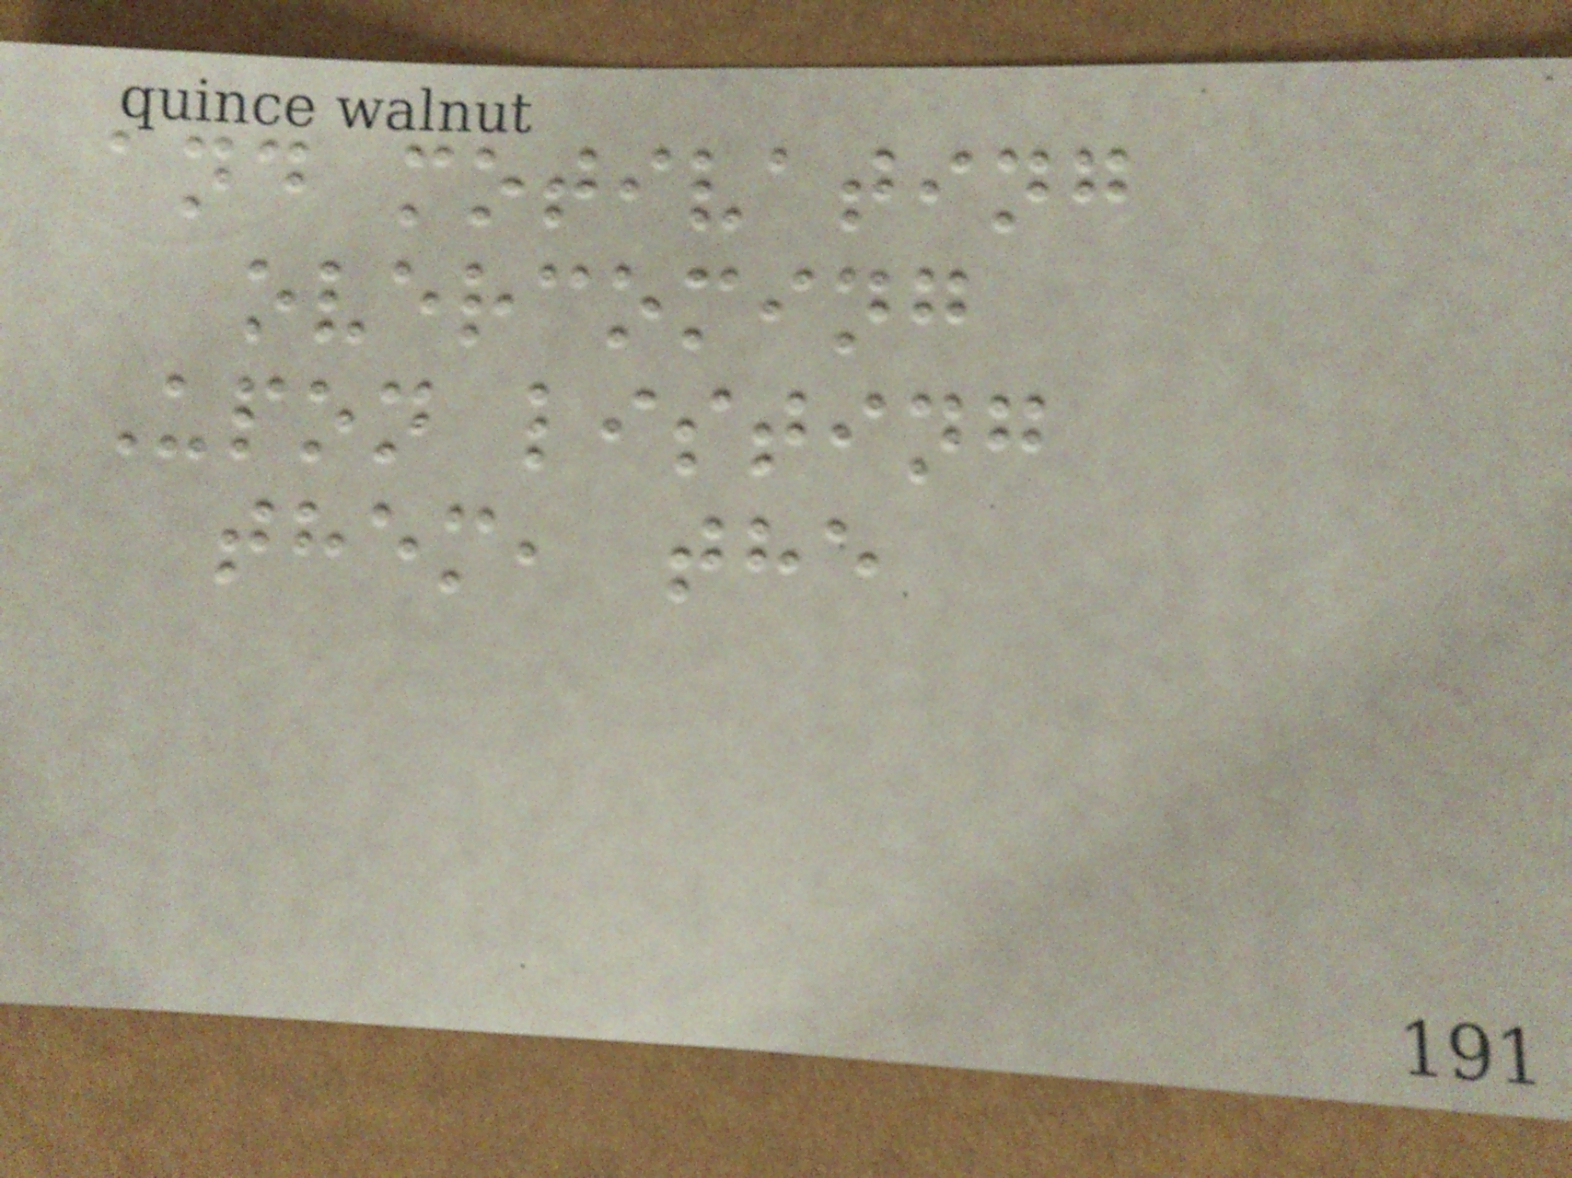and motivating
overcoming
Upon listing
them, the
